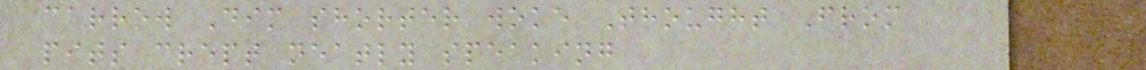carrow Dim shorter woke Thought From
pits crept neatly speaking
